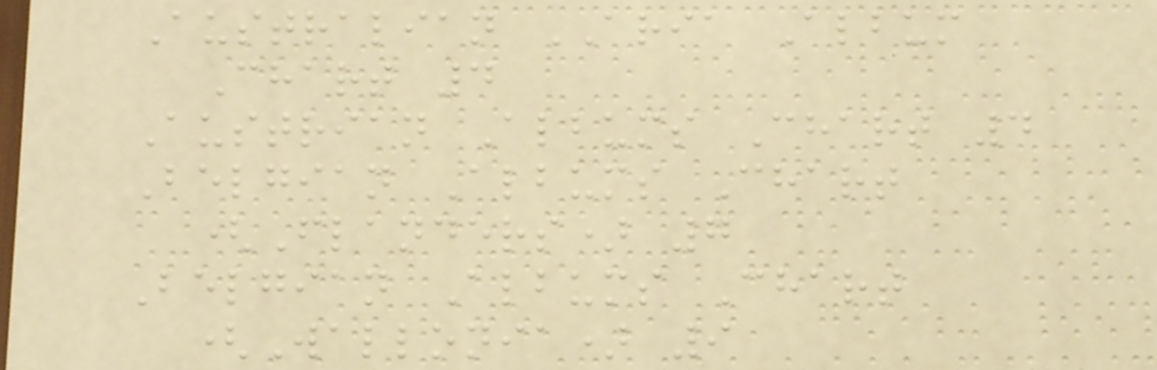Australian ARIA Album
Chart 4
Austrian Albums Chart 4
Belgian Albums Chart
(Flanders) 7
Belgian Albums Chart
(Wallonia) 9
